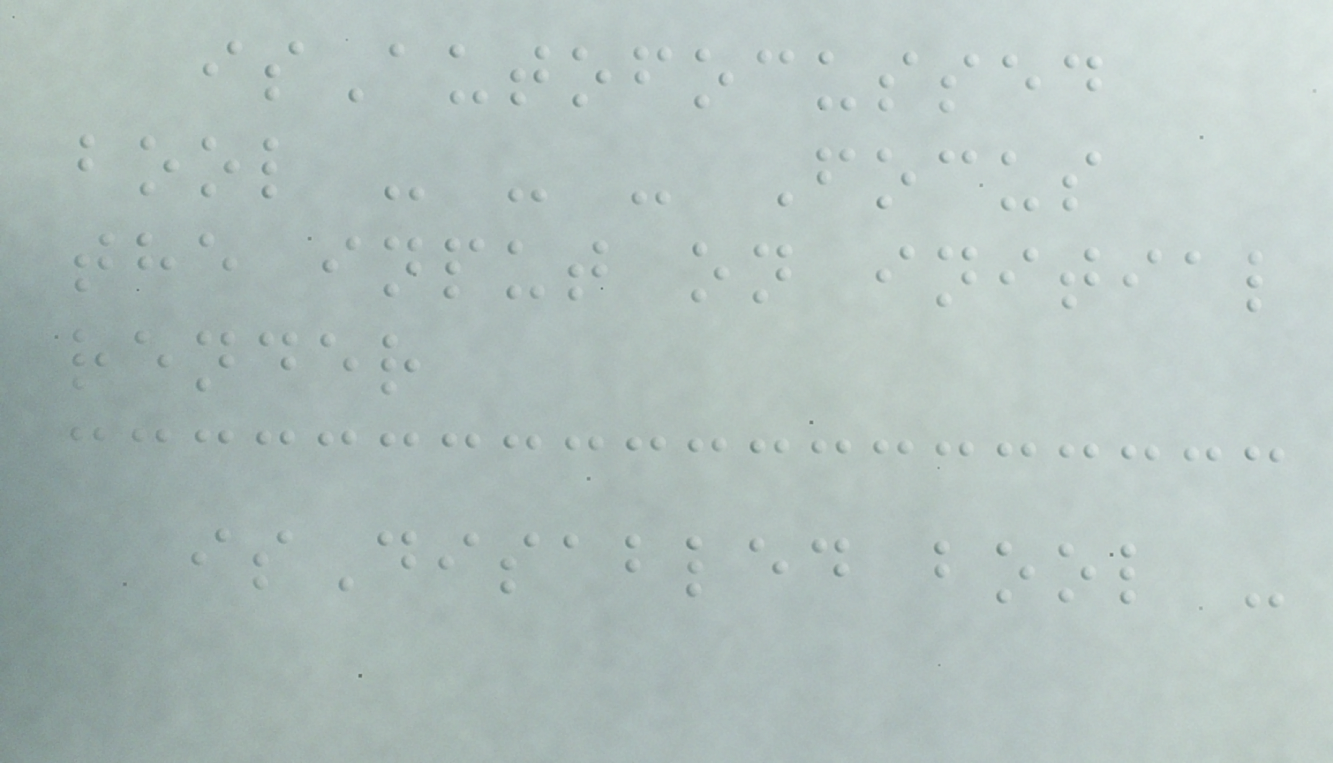isAutofocussed
bool - - - Focus
the input on initial
render
isDisabled bool -
